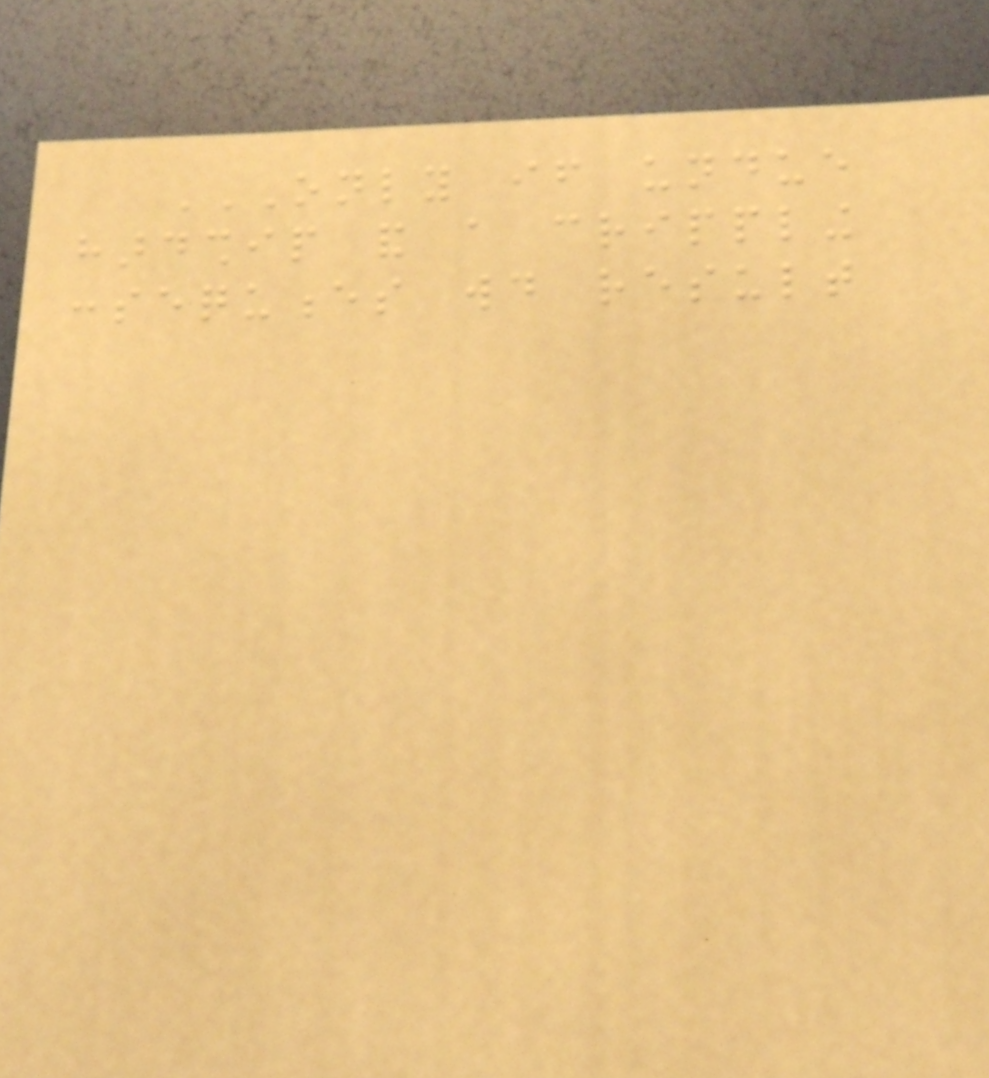ONLY IF UNDUE
HARDSHIP AND A CRIPPLING
CONSEQUENCES WOULD RESULT
